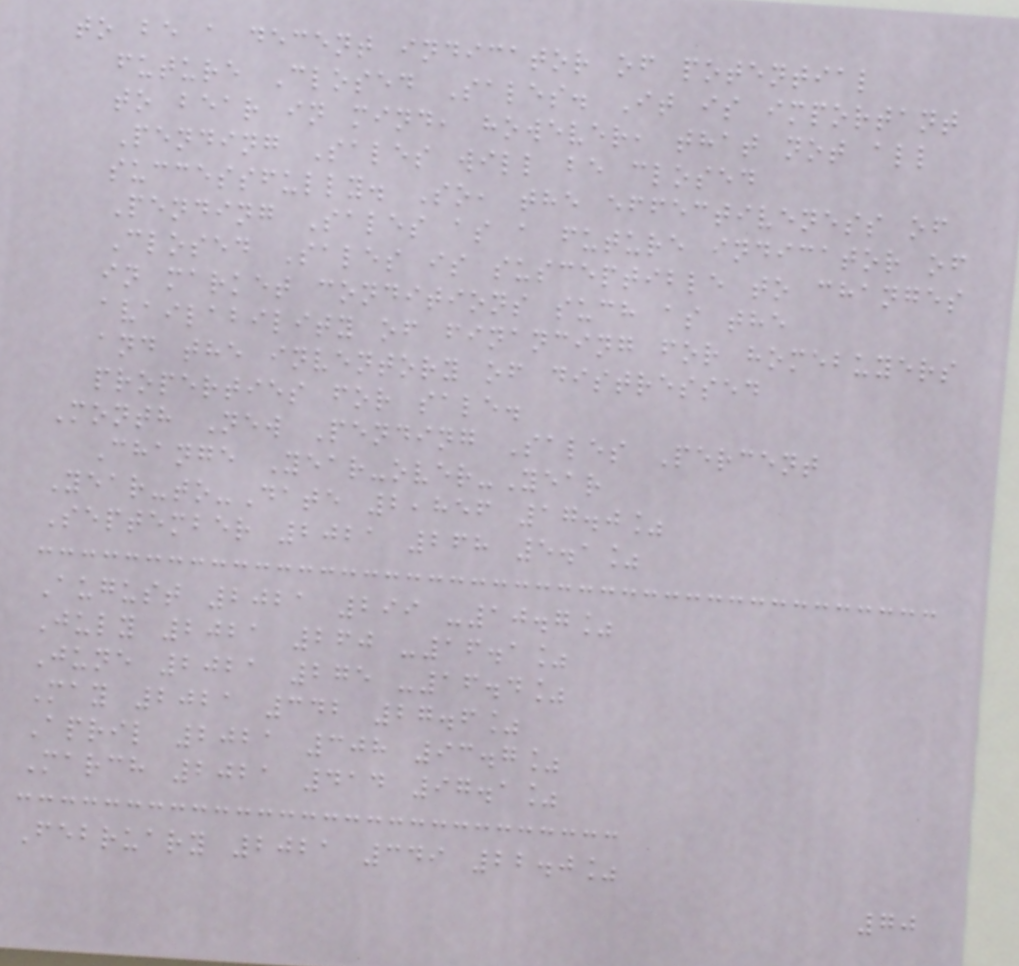to be a decent indicator of potential
future Closed Sales. It is important
to bear in mind, however, that not all
Pending Sales will be closed
successfully. So, the effectiveness of
Pending Sales as a future indicator of
Closed Sales is susceptible to changes
in market conditions such as the
availability of financing for homebuyers
and the inventory of distressed
properties for sale.
Month New Pending Sales Percent
Change Year-over-Year
Year-to-Date 2,856 17.0%
September 2021 268 5.1%
August 2021 299 -10.7%
July 2021 260 -16.1%
June 2021 275 -16.4%
May 2021 342 27.6%
April 2021 308 93.7%
March 2021 414 97.1%
February 2021 349 22.0%
70
